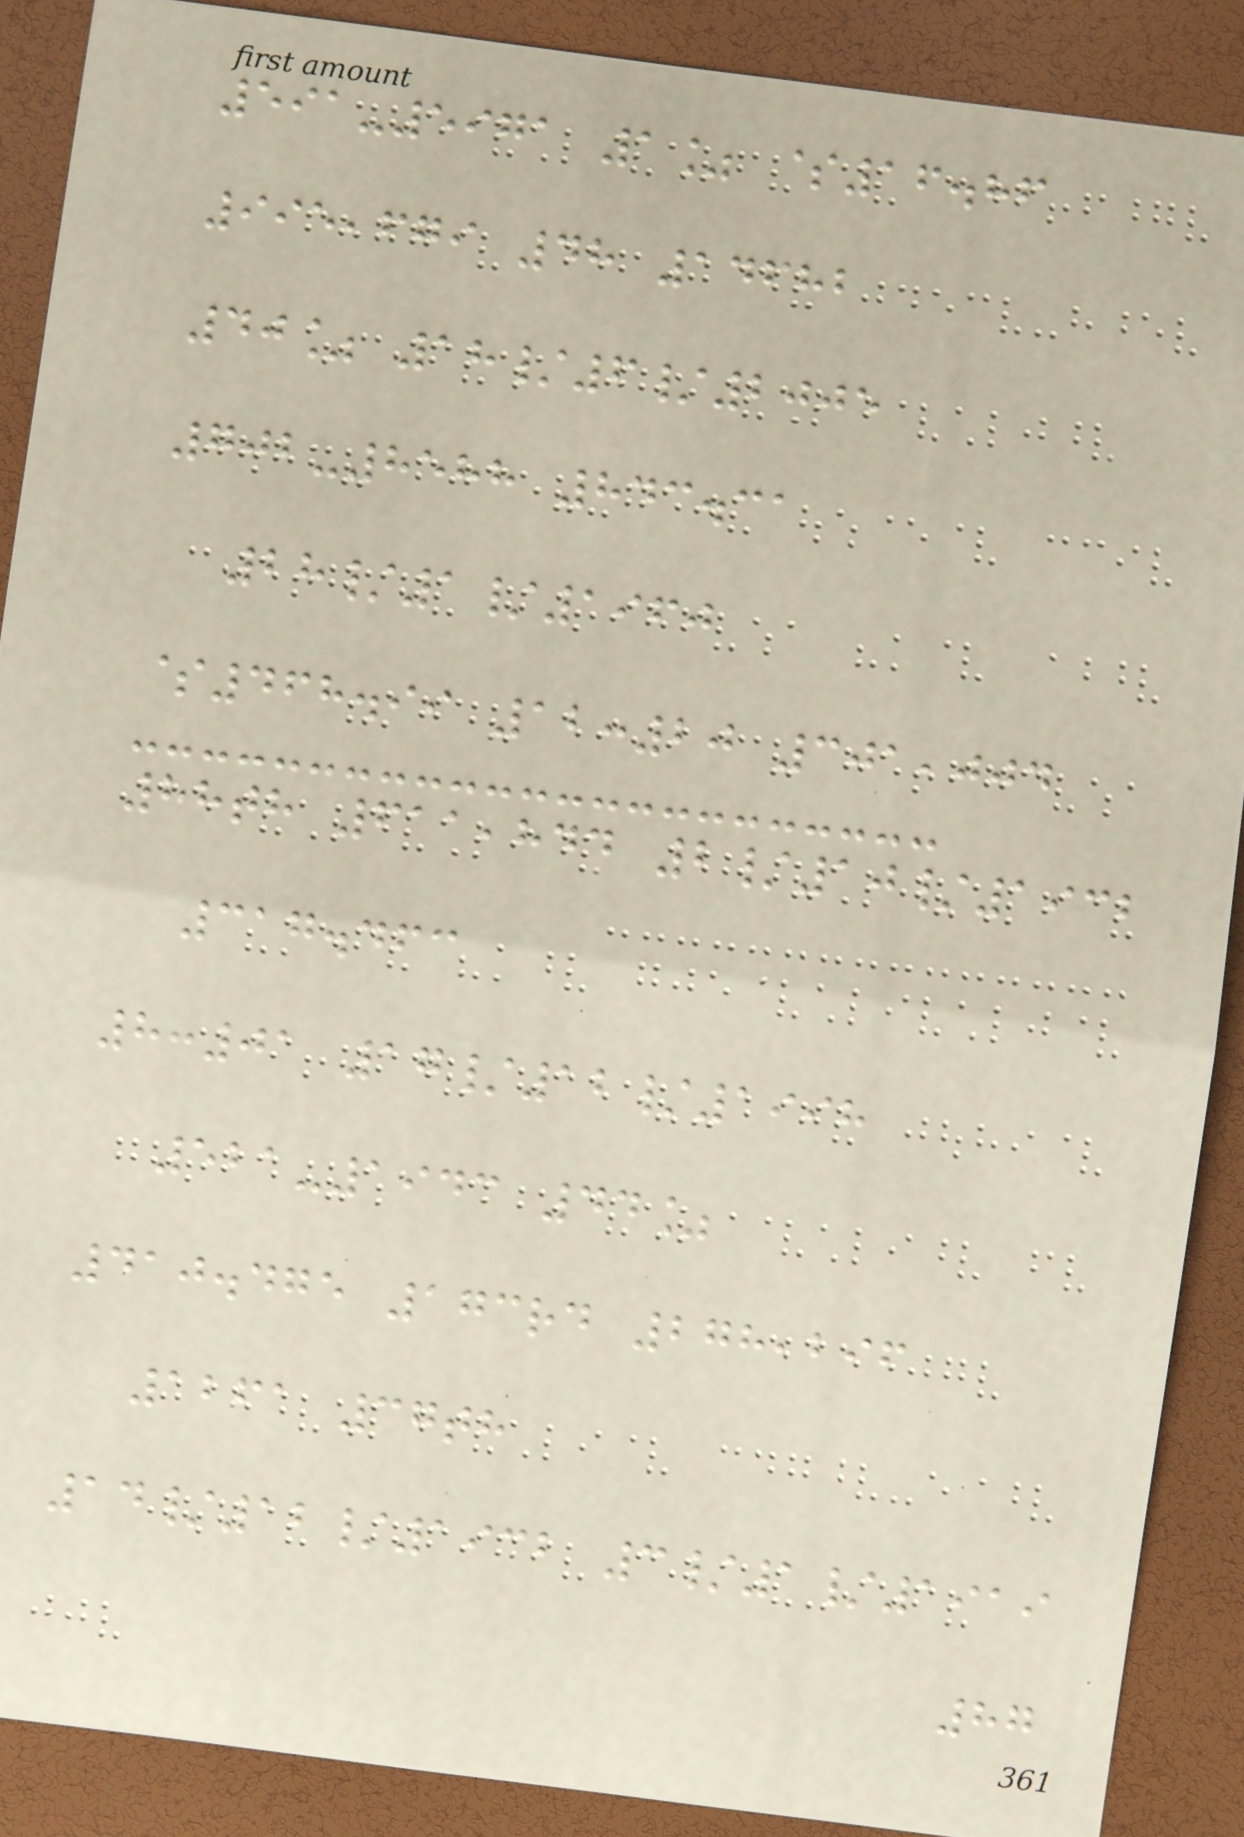591-5971 1% $16.86
995,679 48 14682
40% 18/6/2005
702-8588 843.31
28/1/1960
$468.99 12:20 301,004
88th 611,844 2/10/1932
317.463
8:01 17/12/1998
521-1943 44%
410.475 173rd 278,296
1261 37th
14/12/1932 3/1/1919
87
